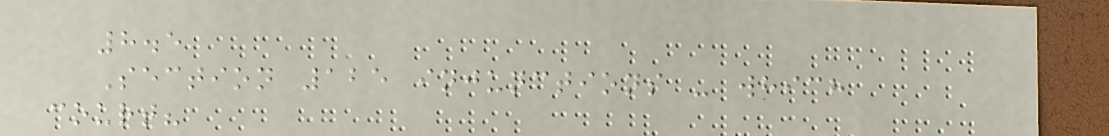8.5
Section 125 injunctions - which
court?
